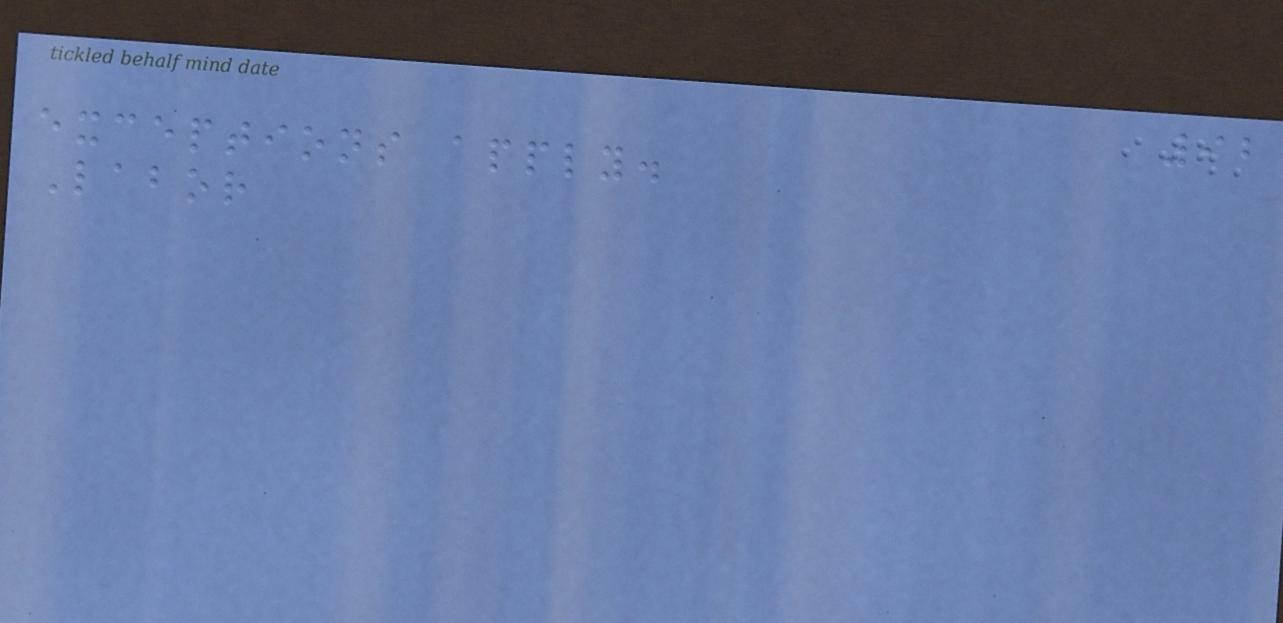92
exceptions apply.
Labor
